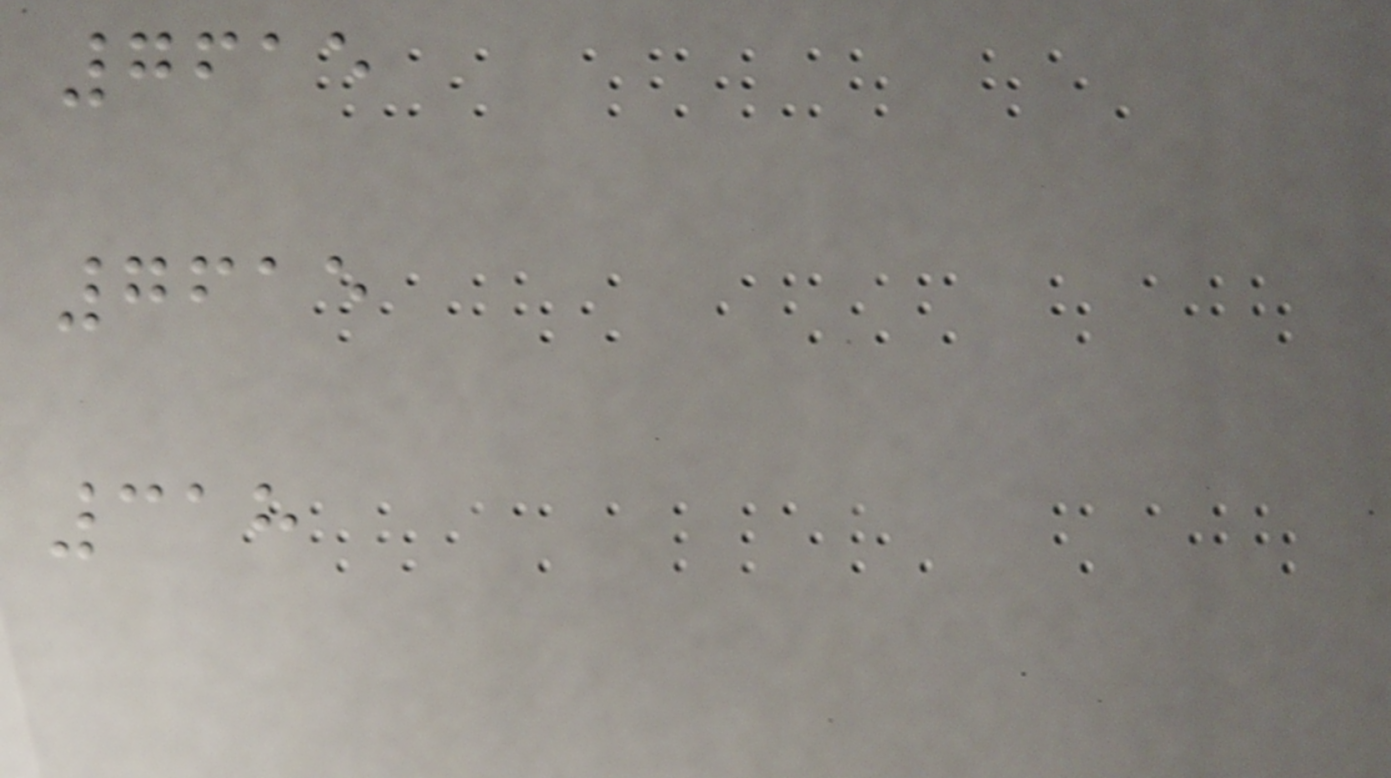7615
7615
318
